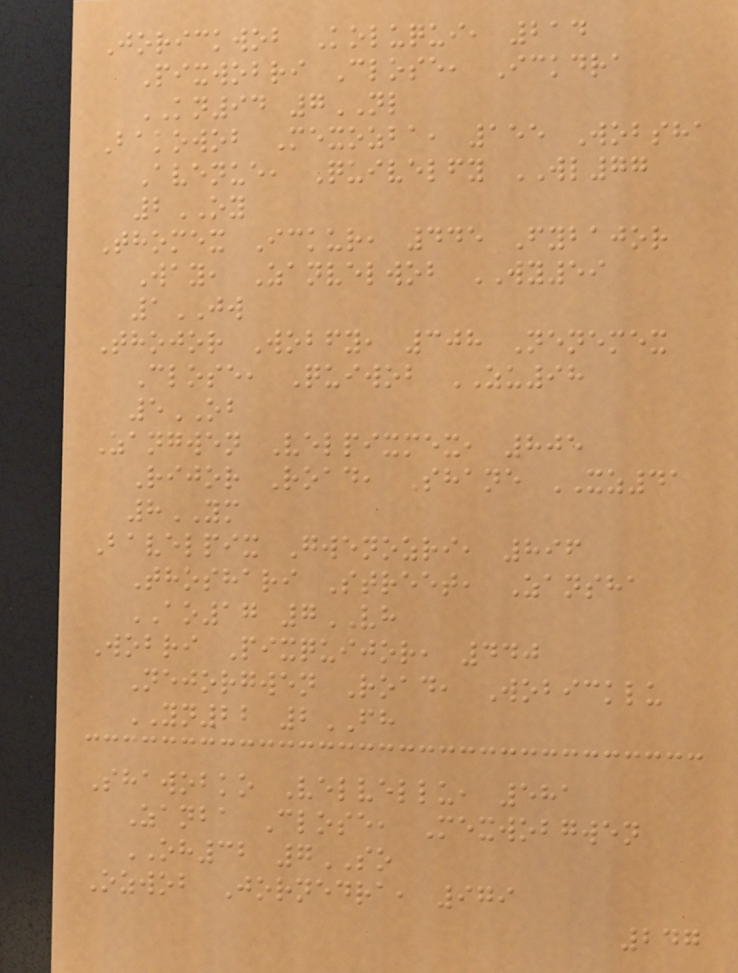Jorickwob Koluqui, 214
Pixwobri Close, Ickdra
KN94 7NL
Bakowob Mexozba, 155 Wobsha
Avenue, Quivelfy WL77
2OY
Thomex Ickur, 445 Fybajor
Way, Zanvelwob WY59
1JW
Thojor Wobfy, 308 Nenemex
Close, Quiwob ZU98
5OB
Zangwen Velpixmex, 805
Rijor Road, Shane XZ41
8YM
Bavelpix Gwenozri, 896
Thoshari Street, Zansha
AO17 7VH
Wobri Pixquijor, 440
Nejorgwen Road, Wobicklu
YN22 2FH
Shawobko Velvellu, 581
Zanba Close, Mexwobgwen
OH32 7SO
Ozwob Jornedra, 979
247
